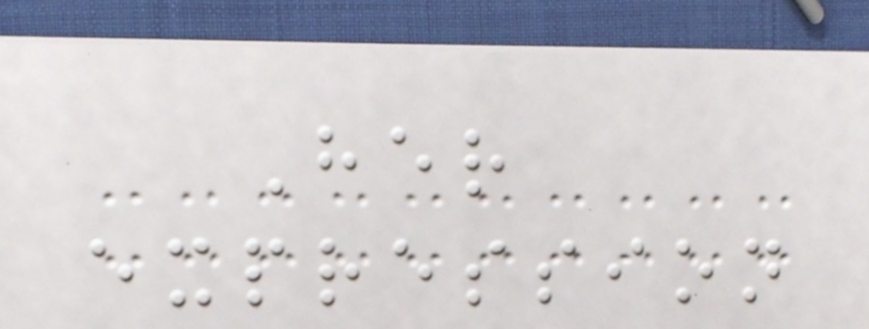Her
expression
